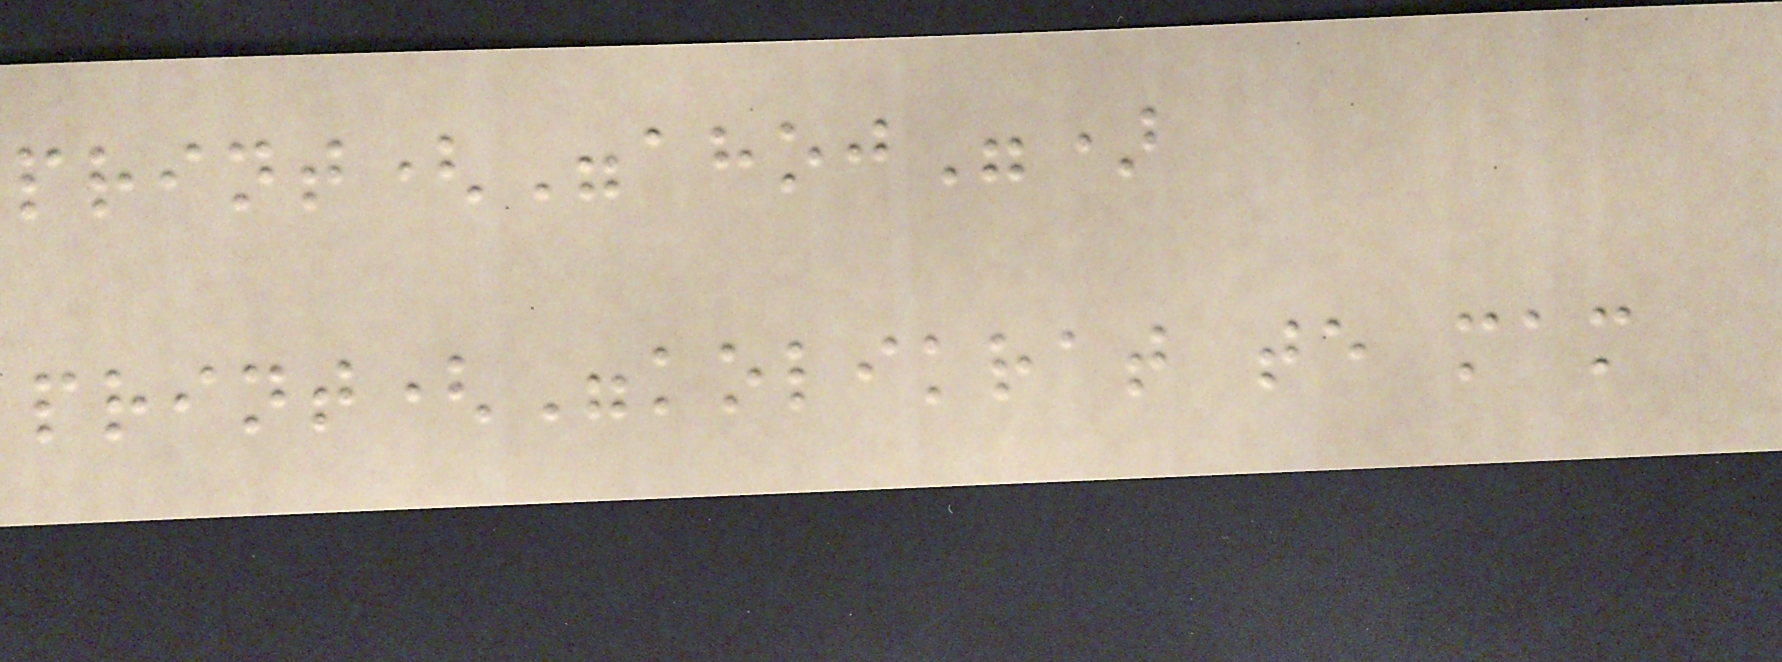print("ahoj")
print("kolikrat te mam
